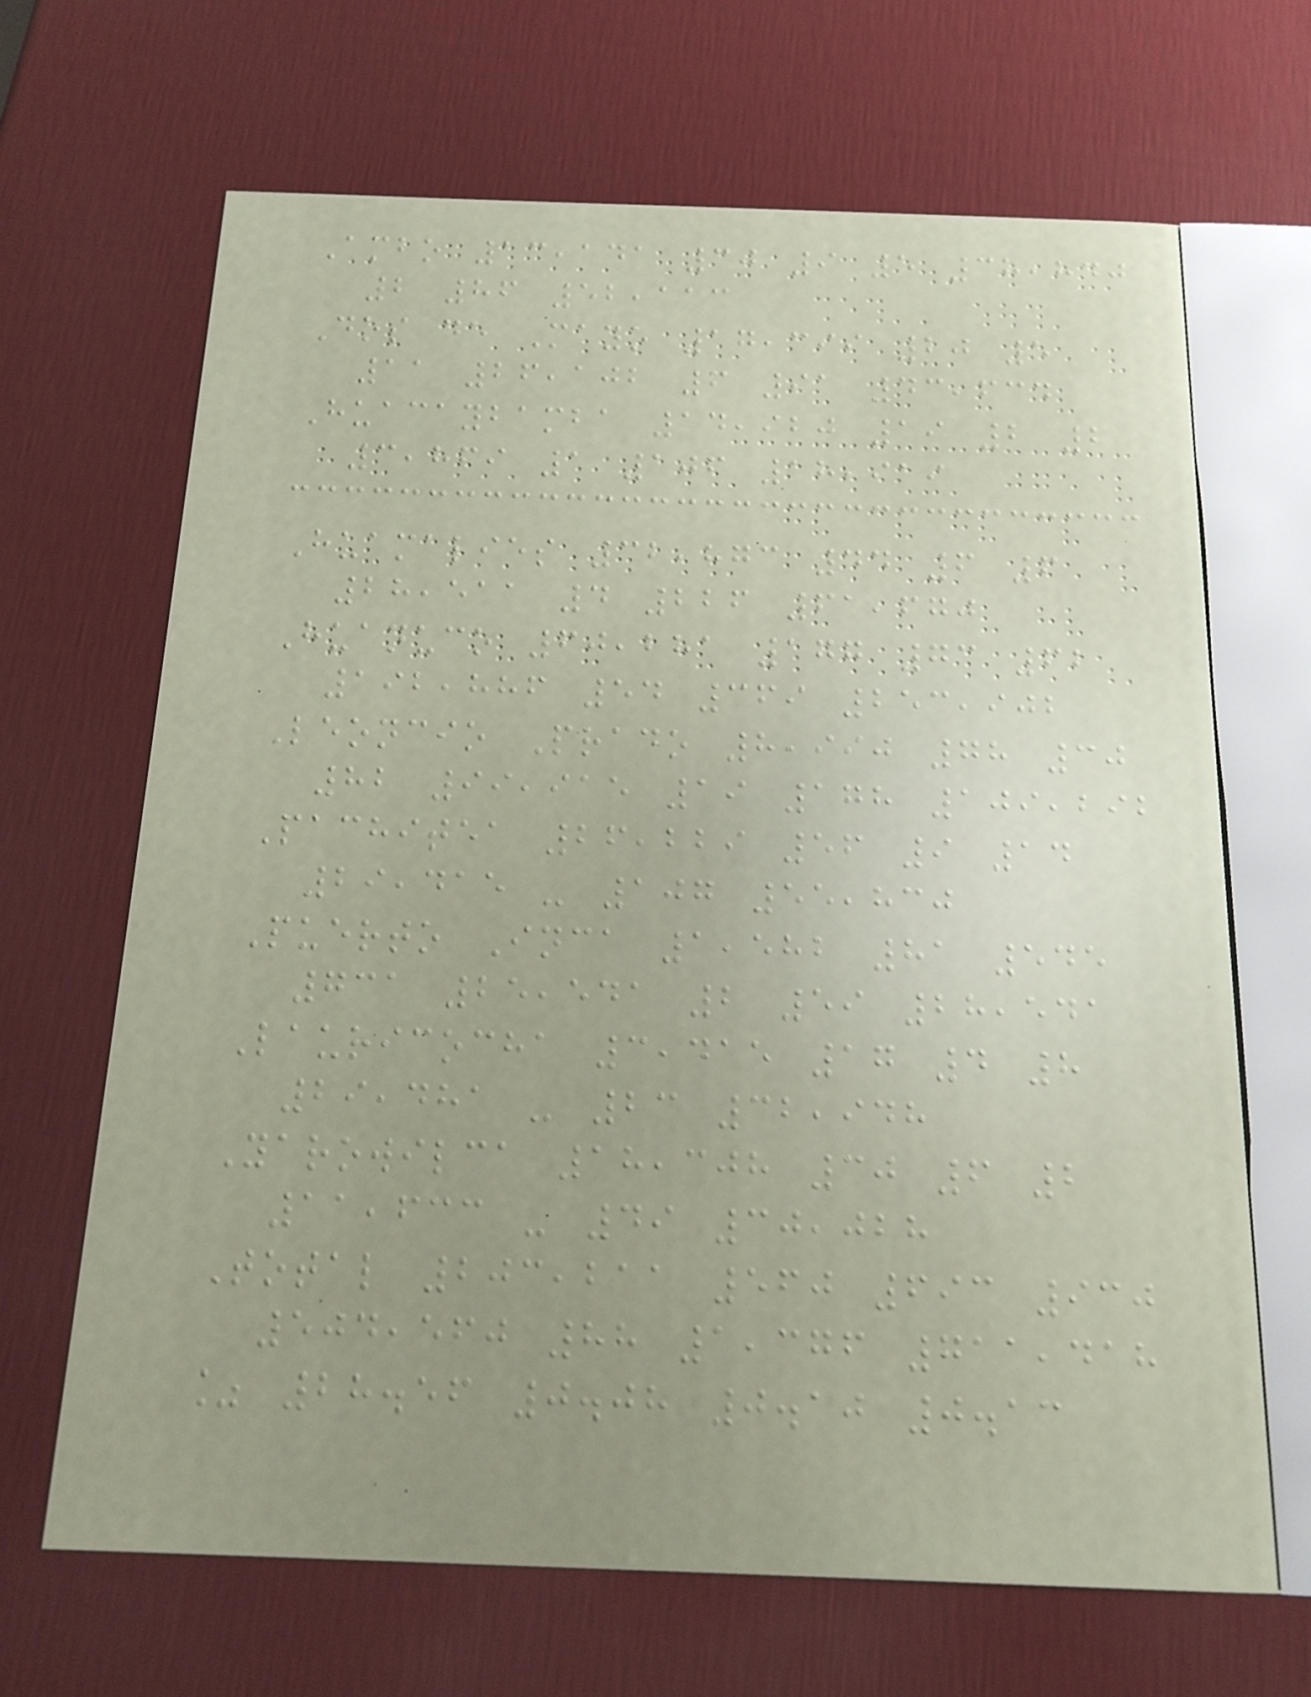Ambo 13,141 30 9 5 38,840
2 86 52,113
Dos de Mayo 17,399 20 5
11 26,102 6 91 43,634
Huacaybamba 14,920 19 2 2
3,869 1 106 18,919
Huamalies 32,873 44 6 6
28,511 4 226 61,670
Huanuco 60,281 177 73 62
192,886 54 369 253,902
Leoncio Prado 8,990 78 30
82 99,915 19 178 109,292
Pachitea 26,229 56 9 14
29,415 - 107 55,830
Puerto Inca 1,582 81 545
731 25,541 2 59 28,541
Lauricocha 3,415 17 4 8
29,481 - 23 32,948
Yarowilca 18,308 30 6 2
11,633 - 49 30,028
Total 203,211 560 693 930
504,560 88 1,376 711,418
% 28.56 0.08 0.10 0.13
